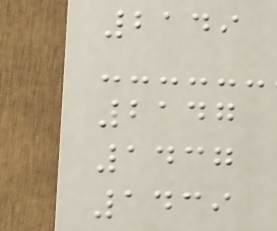2149
2147
1437
1439
